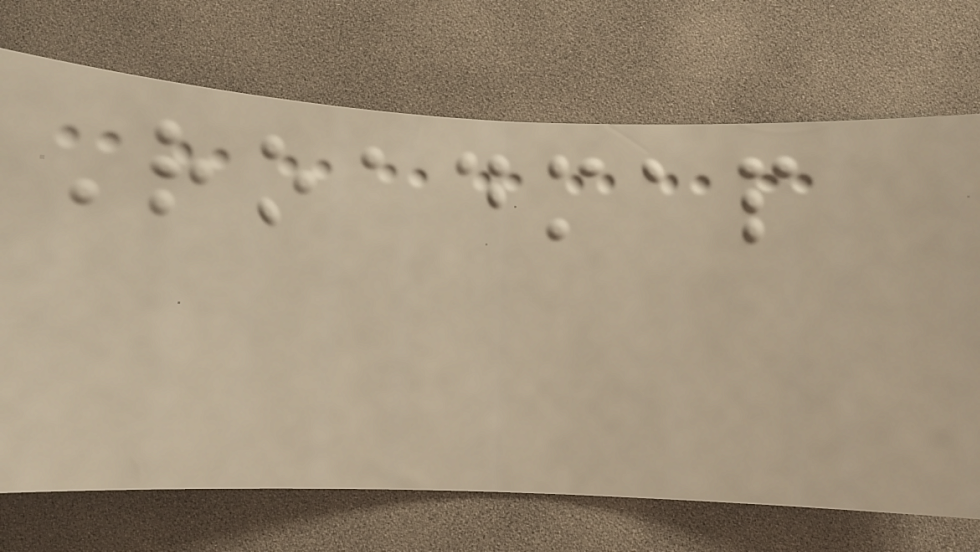Roadmap
